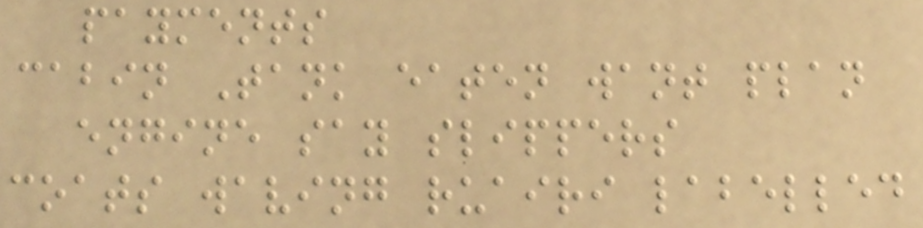payments
cabin Tank eaten want plan
engine say slippers
coats waving ruairi labelled
